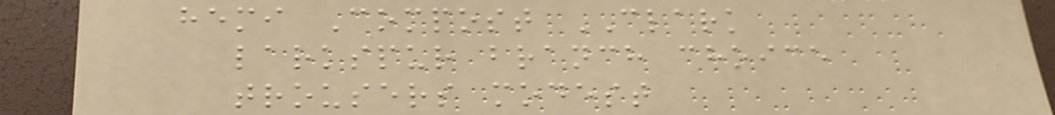hemi Compost CLARK
larkspur branch choice
trousers modest
